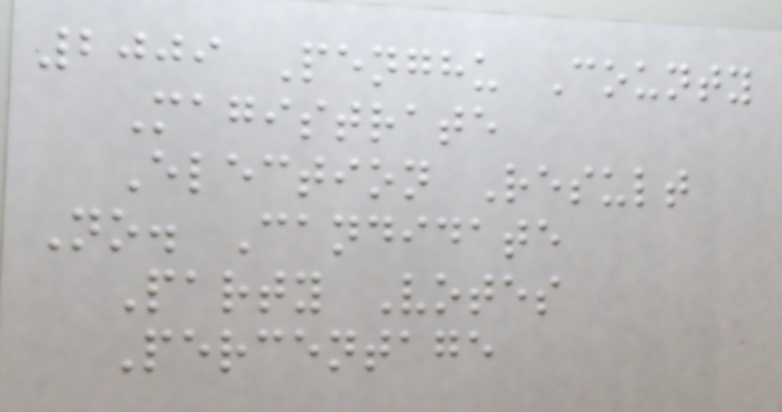2009 Penghu County
Magistrate
Election Result
No. Candidate
Party Votes
Percentage
